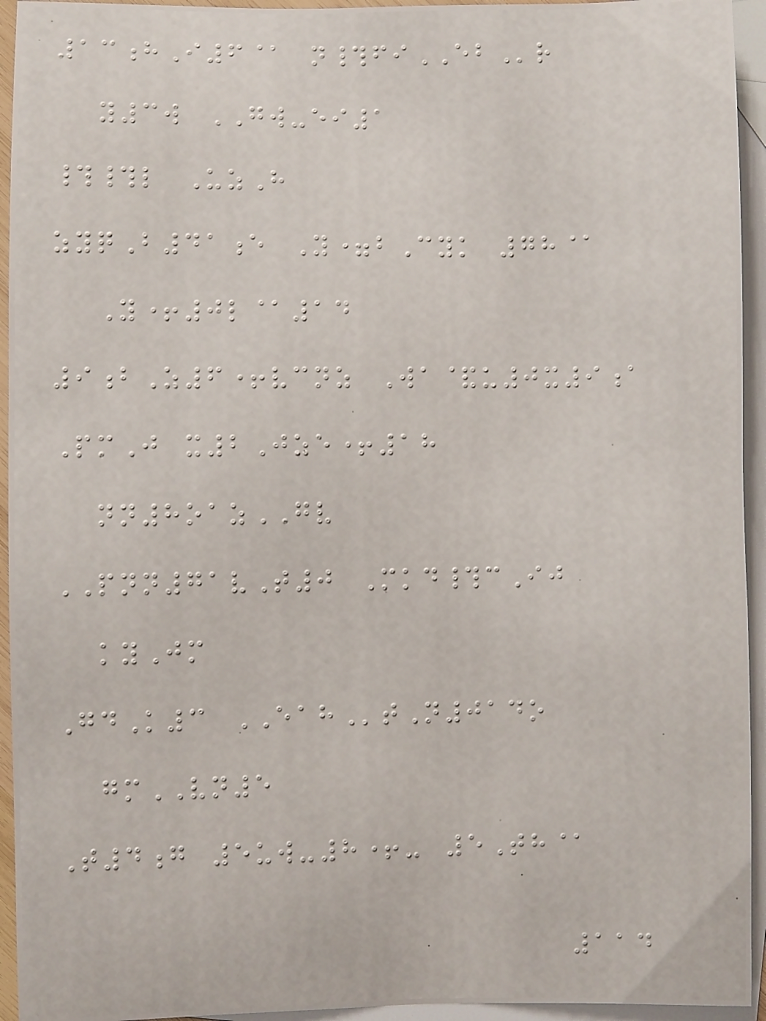13hI6@ n#fiEBr
y3w GW-ei1
##l UzH
zyqB41e Y=bCyk 78@
Y+0l@14
9bZ6+vcnz Wa&u0x9a
PmJ x2Jze+18
nn8oazGV
PNN71vT0 Mkd#cIj
kyJm
GdK3 EAHtN014o
gmVN5
T4g 5uw-8+- 5Th@
114
